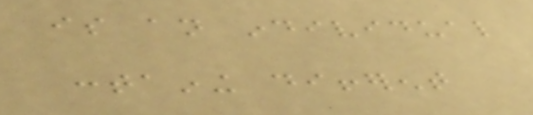is an individual
containing different
